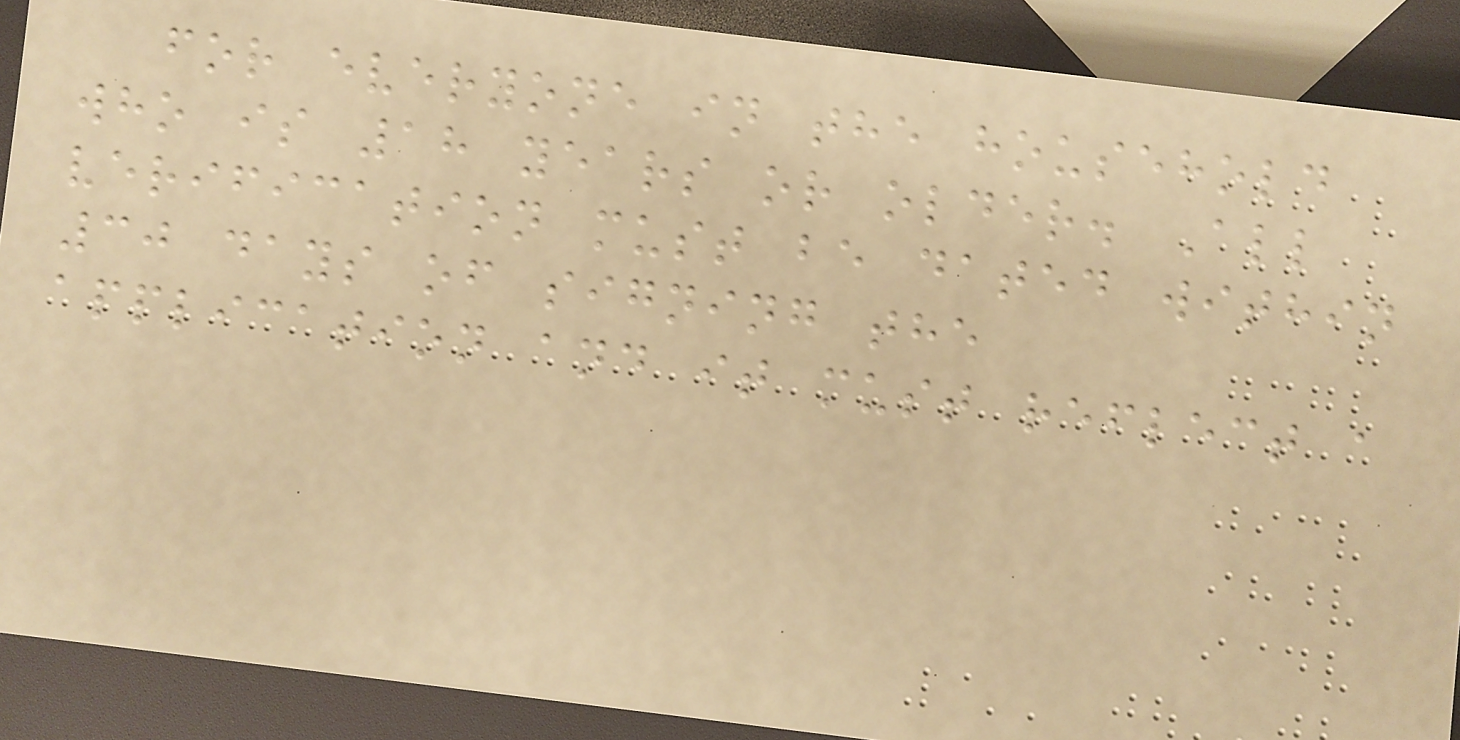for everyone in the household
who is 18 years or older. All
verification must be dated within
30 days of signing the
application and it must reflect a
